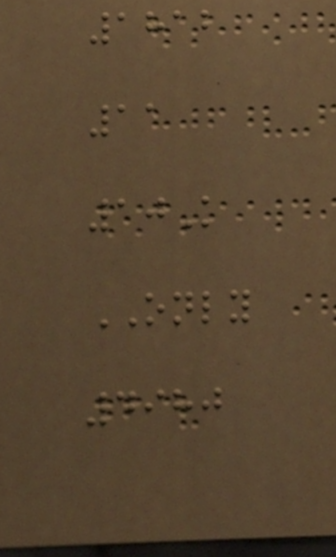1812
11
10K
ONLY
4980
